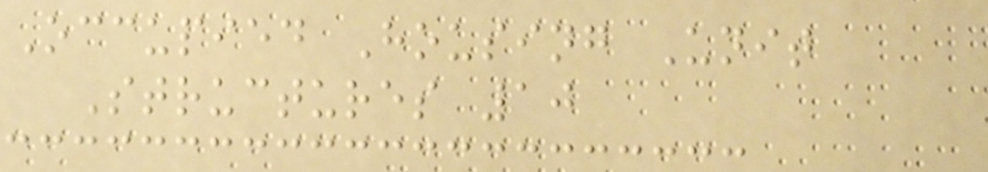Occupied Housing Unit
Structures 10
